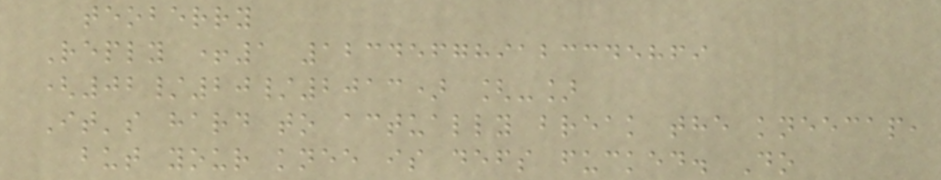teoberry
Reply +1 123456789123345869
(02/20/2013) [-]
It's hard to actually break the kneecap,
but your knee is defs fucked. Do
